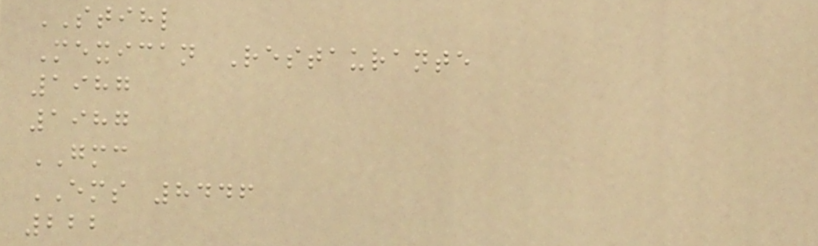STIHL
Mexican Restaurante
1987
1987
GMC
EMS 8446
222
